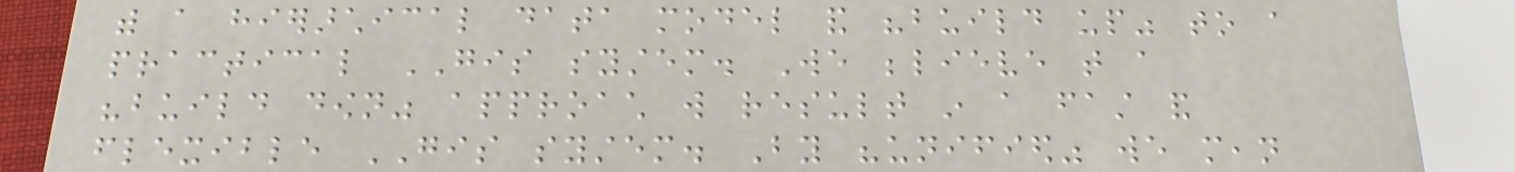with a hierarchical data model and "build up" to a
practical GIS system. We believe that a
"build down" approach will result in a fast and
flexible GIS system. By "unified" we mean
